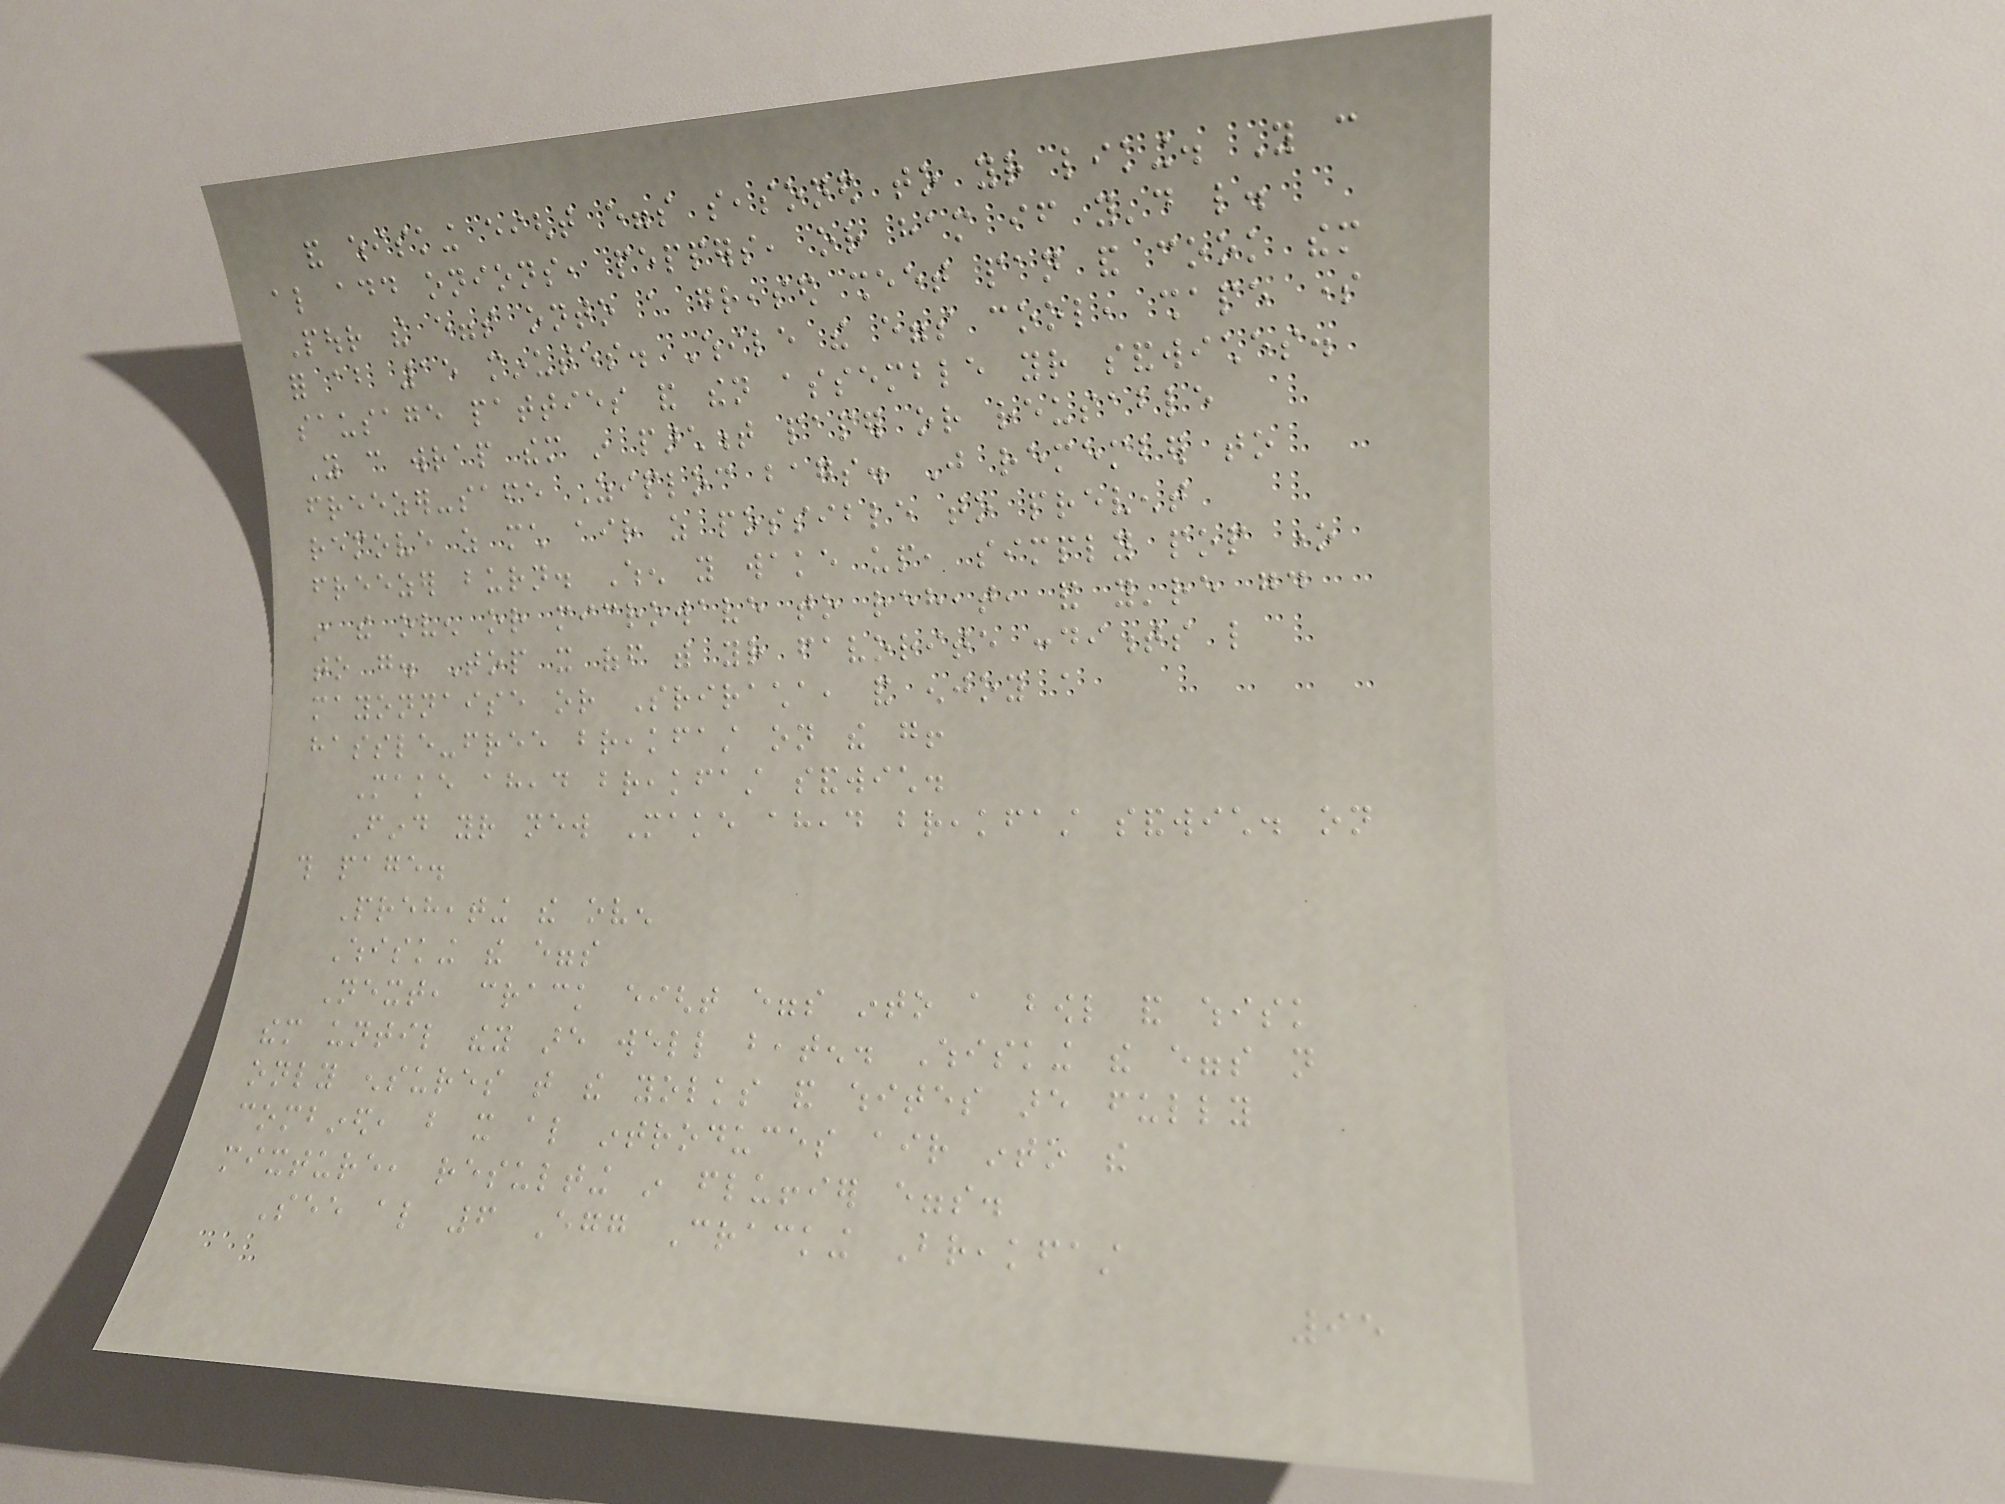and whisking eight eggs seasoned to your liking. You can
also add onions, peppers, or ham if you'd like.
Pour the eggs onto a greased sheet pan and cook them
for about 15 minutes. While the eggs cool, shape some
sausage patties and then assemble your sandwiches.
You can wrap them in parchment paper or reusable
freezer-safe Ziploc bags. Just remember to
remove as much air as possible to prevent
freezer burn. When you wake up, simply pop one
in the oven or microwave to reheat, and you're good
to go. Top it off with your favorite condiments like
mayonnaise or Sriracha, and enjoy a
hassle-free breakfast on the go!
Make ahead breakfast sandwich.
Find your new Make ahead breakfast sandwich. on
this page.
Preheating the oven
Whisking the eggs
Next, crack eight eggs into a bowl and whisk
them until they are well beaten. Whisking the eggs not
only ensures that the yolks and whites are fully
combined, but it also introduces air into the
mixture, resulting in fluffier eggs.
See also 6 Egg Cracking Breakfast
95
